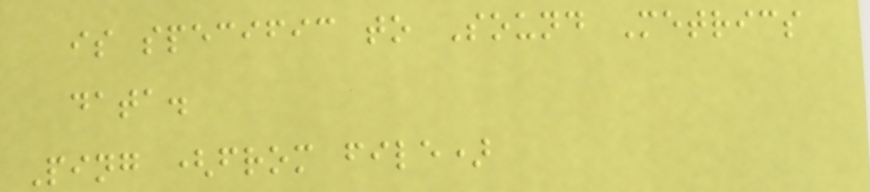is specific to Sound Metrics
data.
Ping (from file)
